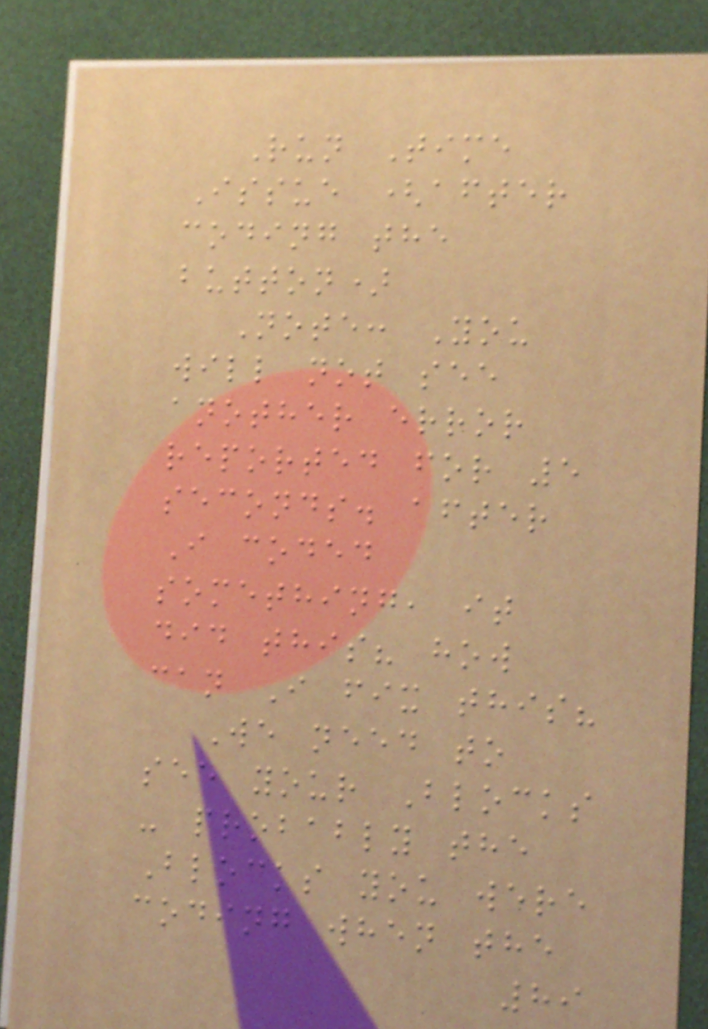Run Time
Issue (after
coding the
button)
Note: You
will not see
another error
reported for 5
seconds. after
I coded
something, it
did this? how
can I fix this?
We need to
see your Blocks
- probably the
Blocks you were
coding when the
89
